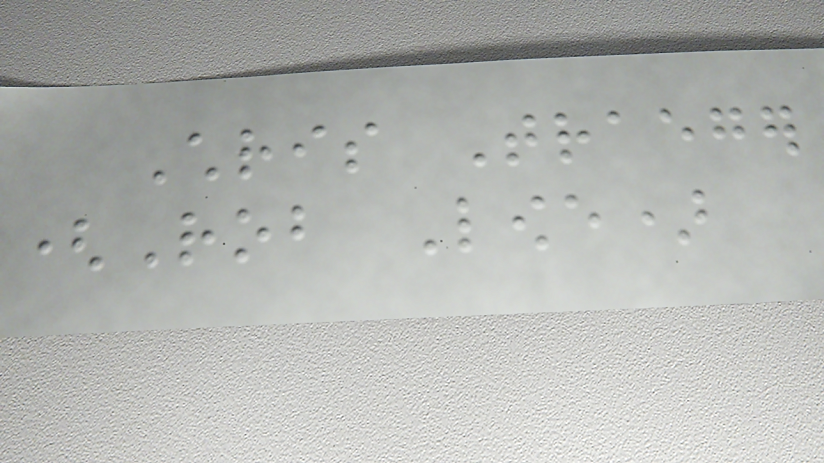Chris Traeger
(Rob Lowe)
